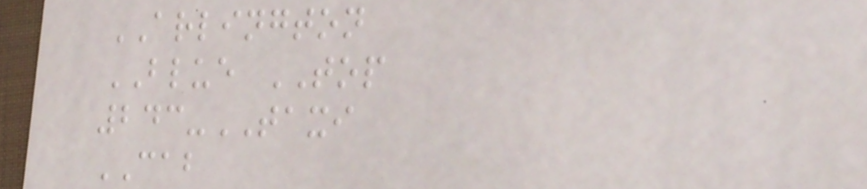ARLINGTON
BLUE TOP
243-TAXI
CAB
